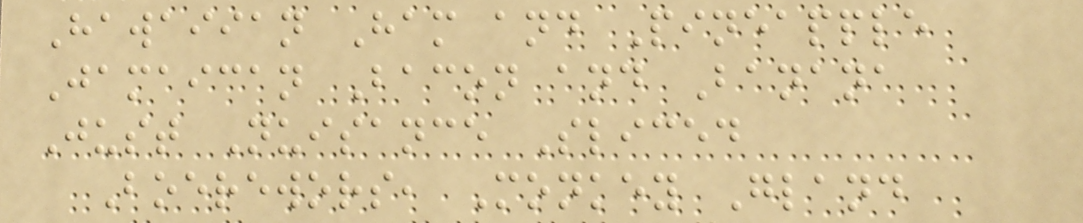Hawaiian Ham and Pineapple
Jamaican Bacon and Banana
Just Nuisance Sliced
Boerewors, Monkey Gland
